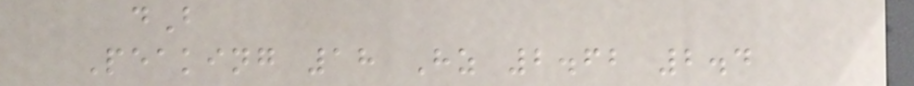dB
Peaking 18 Hz 2.62 2.4
